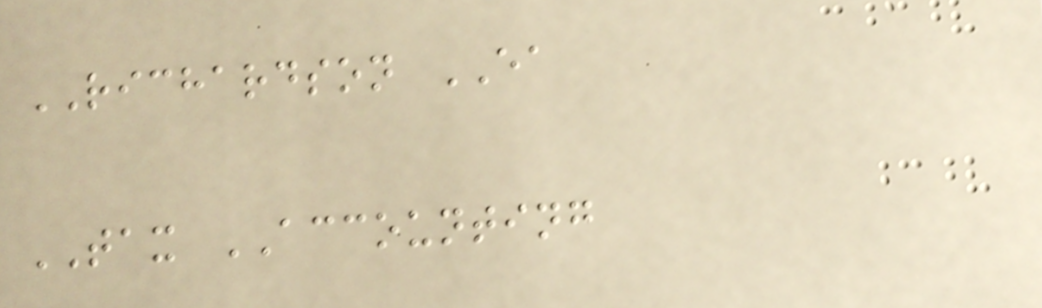RICHARDSON EA
TAX ACCOUNTING
